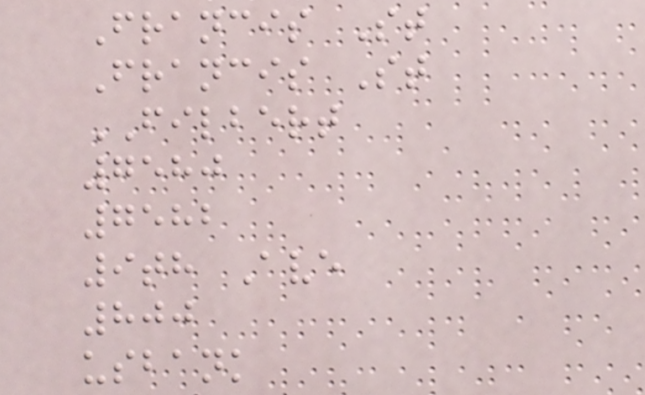Francis St
Francis St
FILBERT
7580
7582
9th Ave
800
usbank
